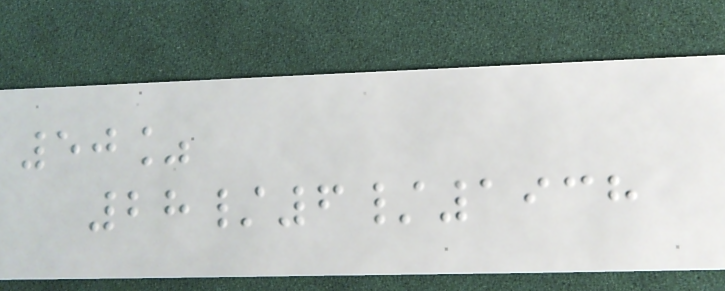50%
28/6/1938
